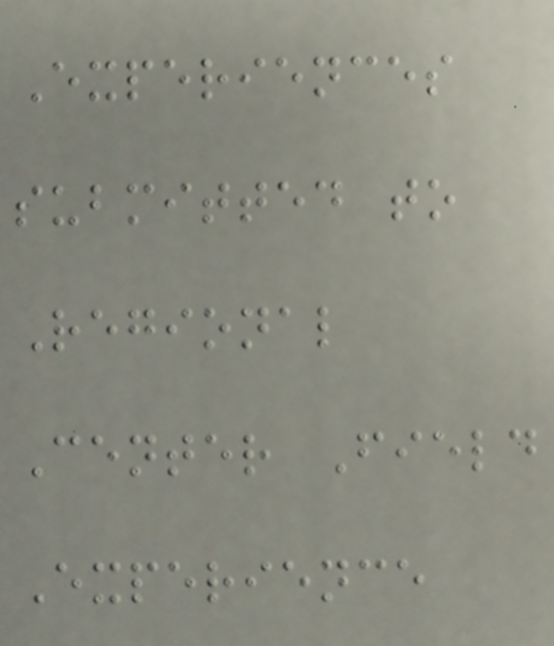Experiences
submitted to
Regional
Center Field
Experience
